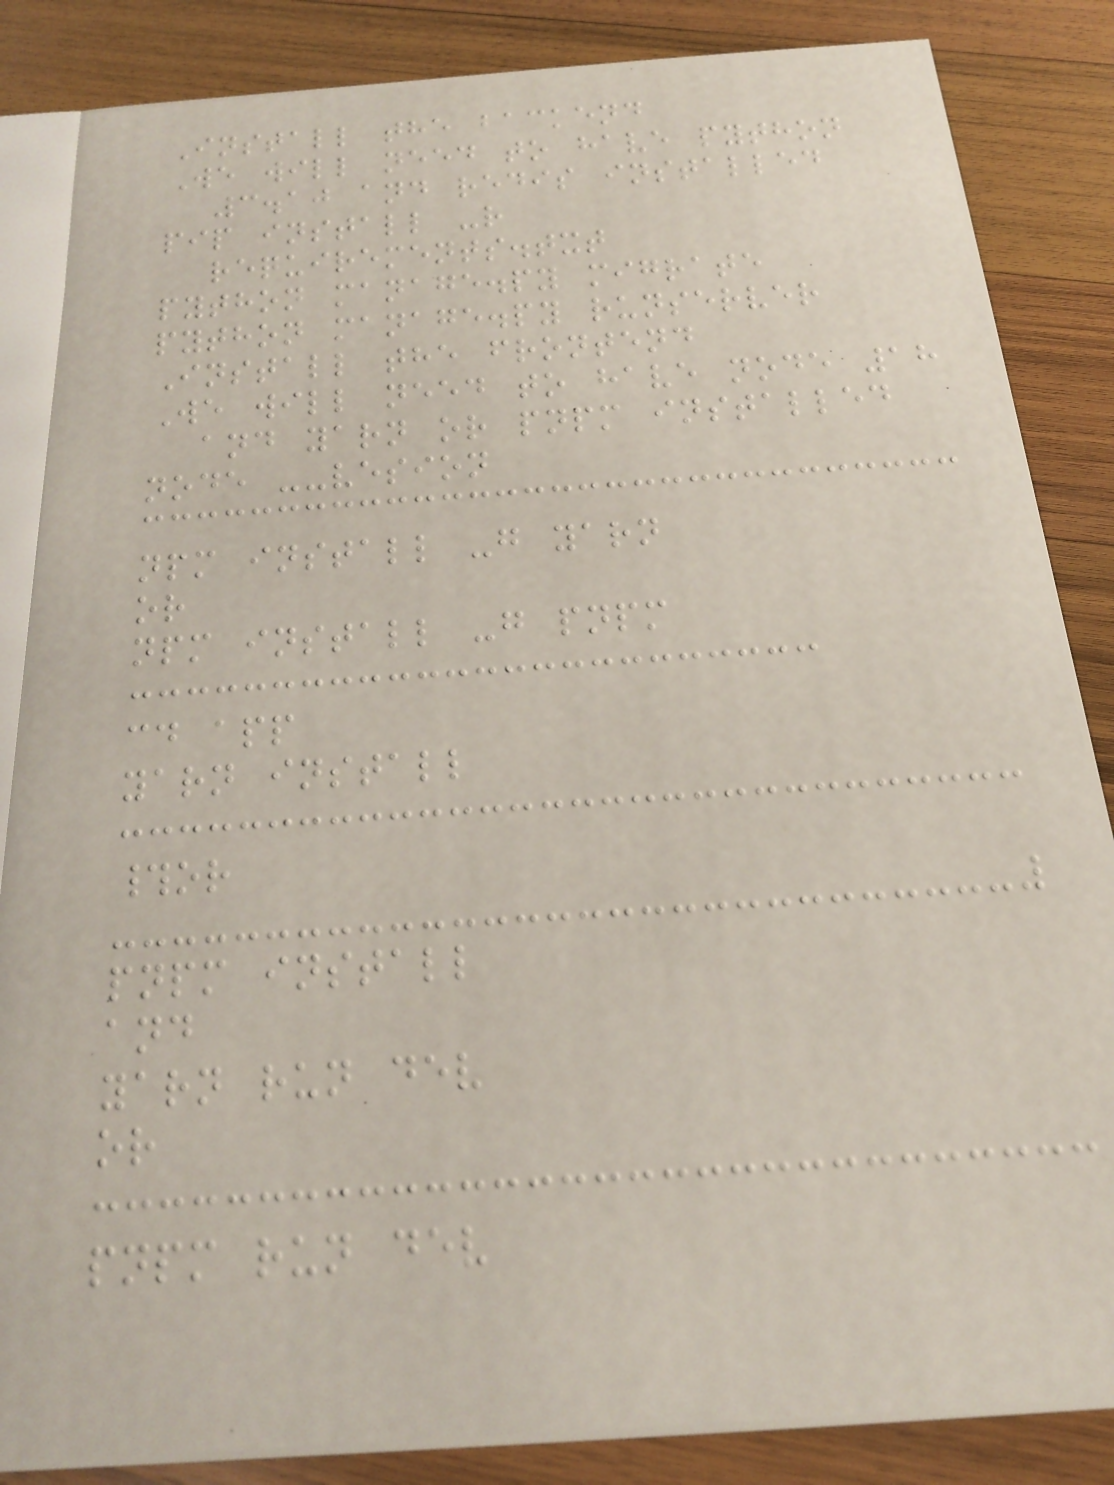Install the backend
We will need to have python
3.10 and redis installed
pip install -r
requirements.txt
python manage.py migrate
python manage.py runserver
Install the frontend
We will need to have node 18
and yarn or pnpm installed
node --vesion
npm install -g yarn
or
npm install -g pnpm
cd app
yarn install
#or
pnpm install
and
yarn run dev
or
pnpm run dev
